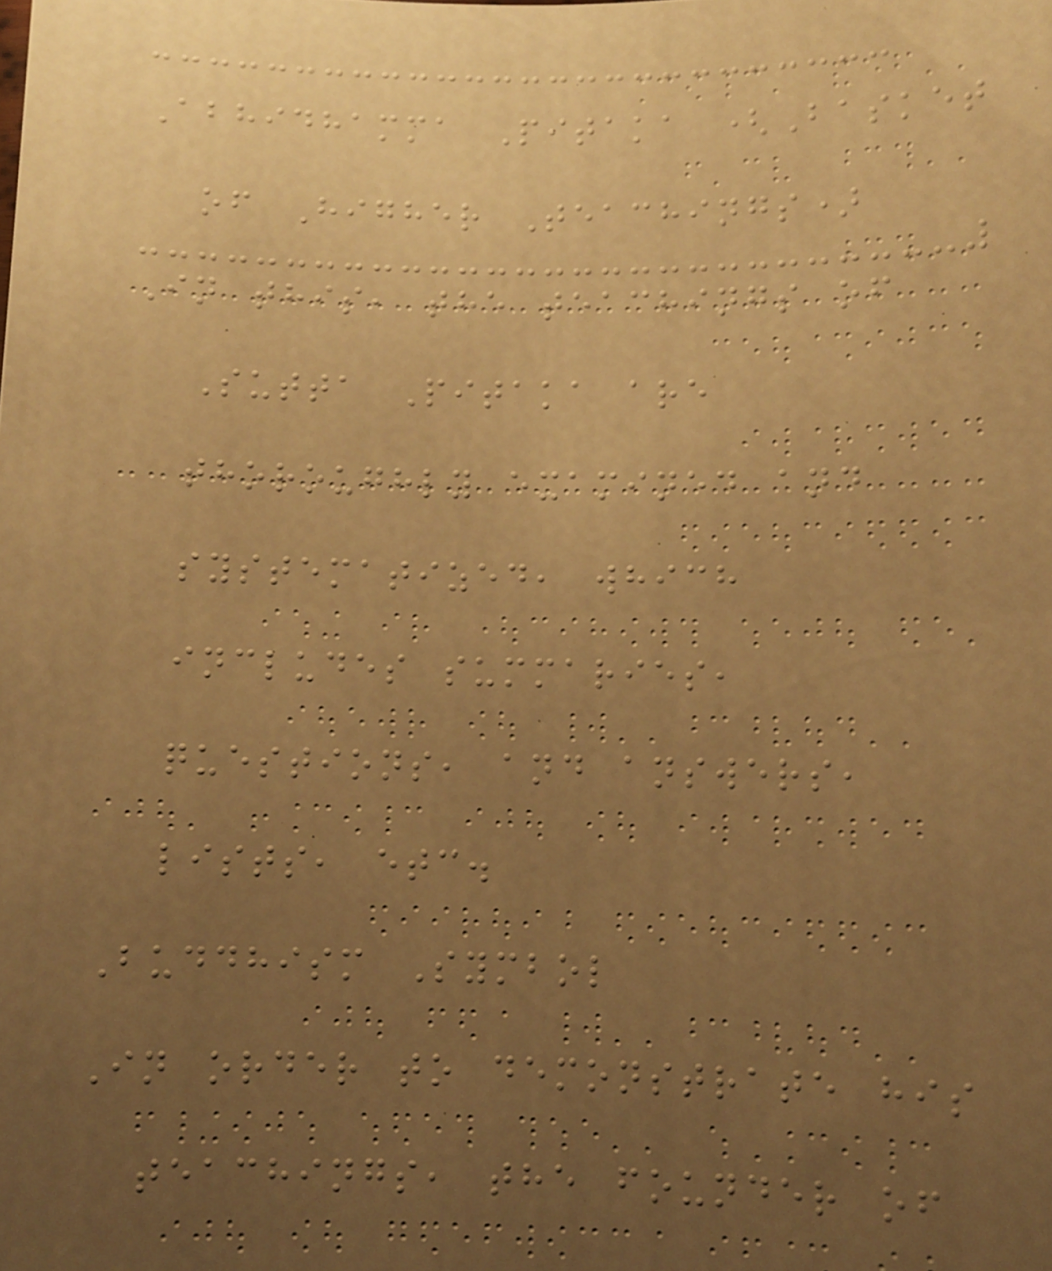Abhidhamma Pitaka (Basket
of Higher Teachings)
In this, the teachings of
Sutta Pitaka are
thoroughly examined and
systematized, which
includes summaries,
questions, and answers,
lists, etc.
Buddhism Symbol
In order to demonstrate his
teachings, the founder of
